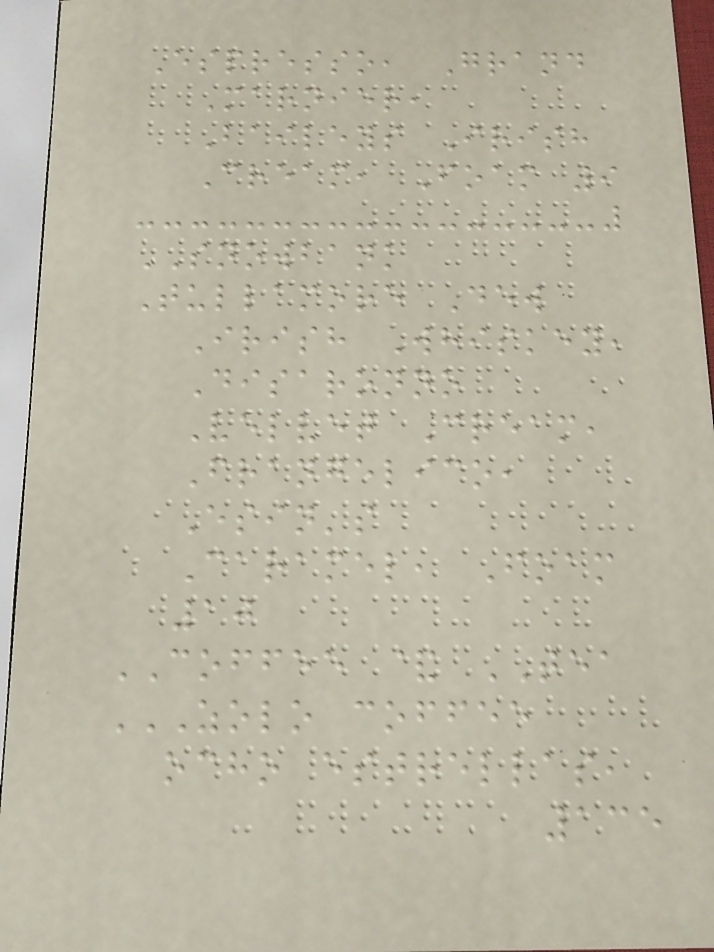Espresso, Grand
Marnier,
Baileys Irish
Cream, Foam 9
SNOWBANK
Tullamore Dew
Irish Whiskey,
Disaronno
Velvet Cream,
Frangelico,
Esin's
Caramel, Foam
10
COFFEE & TEA
ZOLO COFFEE
OCHO ESTRELLAS,
135
